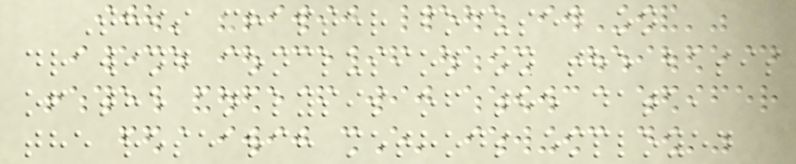This chapter focused on
drawing conclusion on the basis
of the analysis of the data,
the research methods employed
